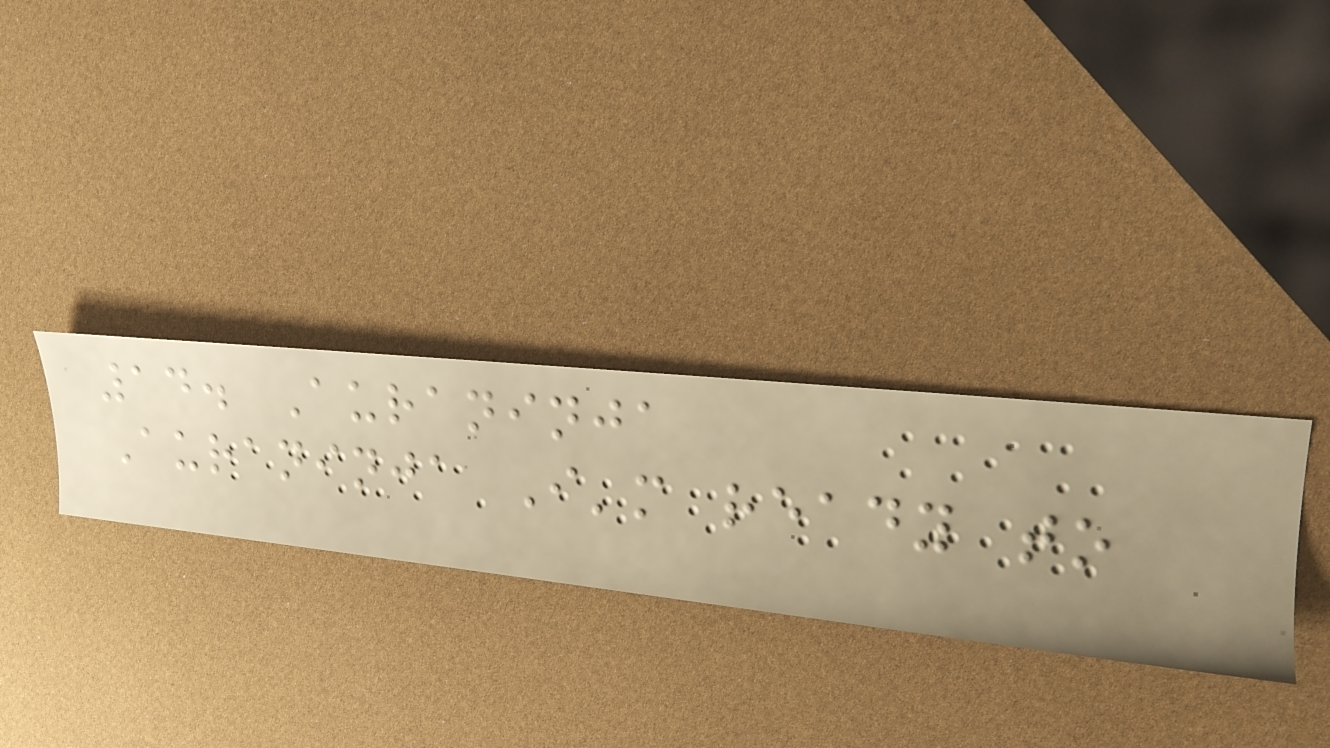14. Auraninja
Auraninja I'm ready to
